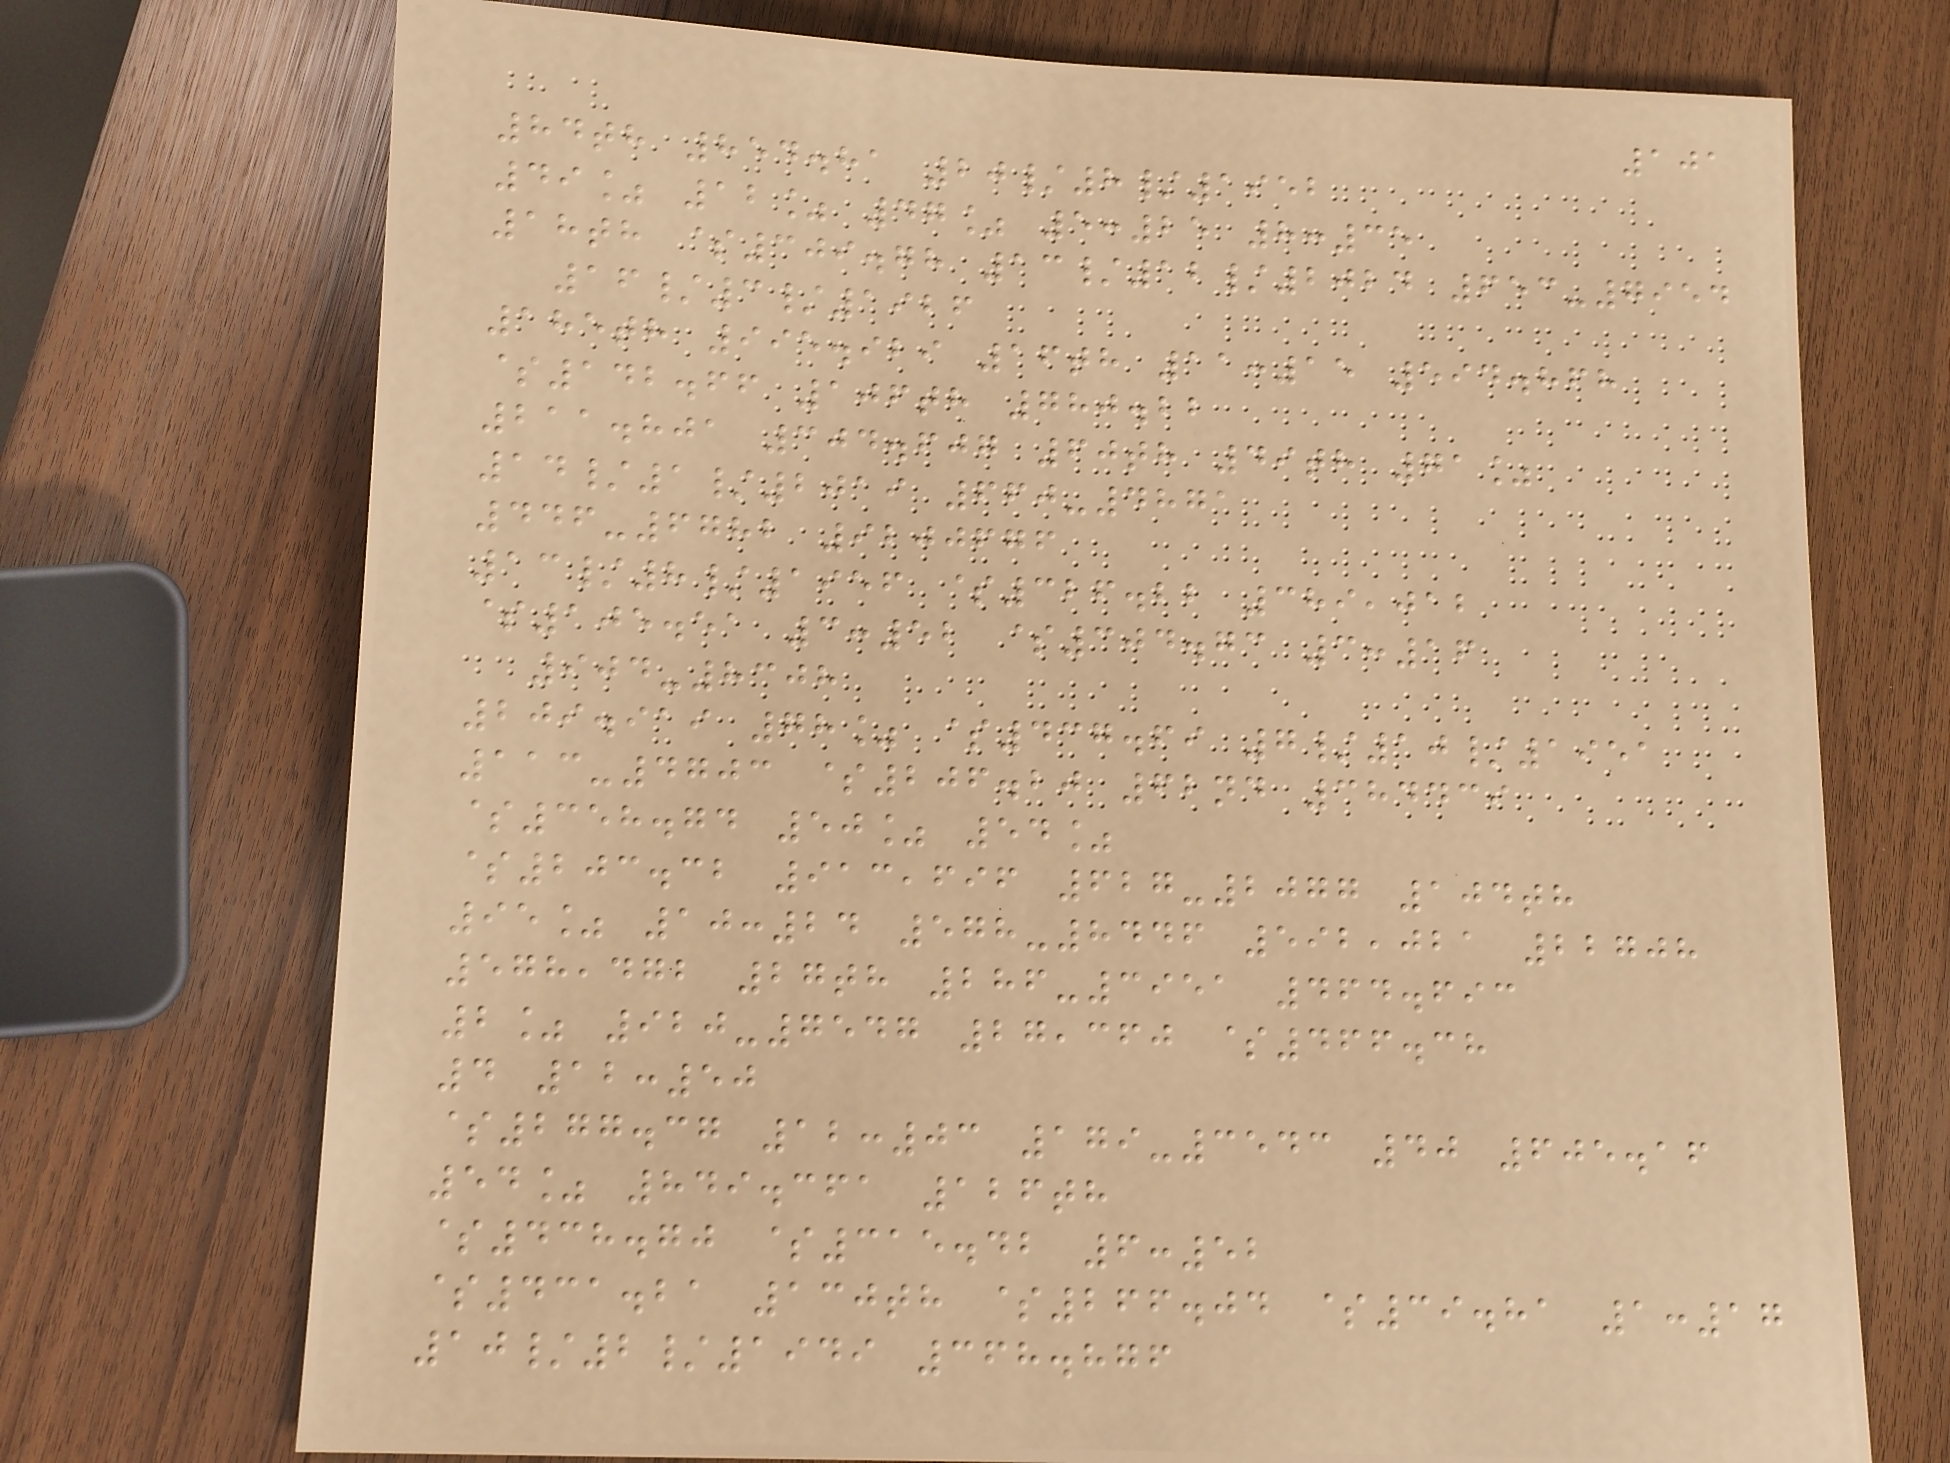101
84th 854.81 20/8/1952
49% 12% 47% 5:25 8:35
18th $309.78 13/12/2024 653-7954
16/3/1926
185th 995.929 16th 11:15 594.868
$142.66 106th 780.22
211.801 304.607 60th 49th 71%
14/1/2019 660-4871
446-6782 9200676
13/8/1956 $326.22 389,012
$105.51 3:52 $304.73 3:16
904-8308
209.919 78% $437.69 7/10/1951
113-4703 $206.20 62nd 384439
$358.74 50% 54%
$203.32 913,696 627-2077 104th
95% 10:24 578-8446 592,021 22708
578,472 27th 286-3951 464.693
2% 920-7547 27,360 $466.38
4 12:50
$277.37 12:03 179-3543 40 605.16
54% 849.361 126th
$438.70 $315.42 6:52
$431.21 130th $266.04 $39.81 1:17
10/2/1949 368.876
